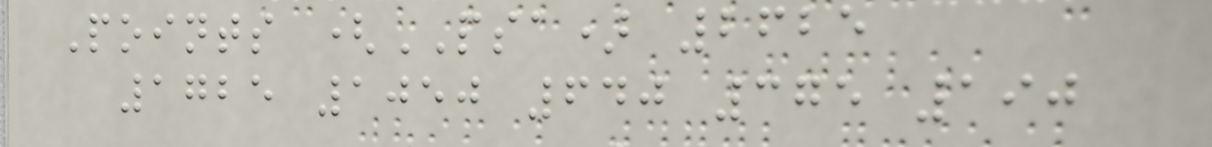Points (PSA) 2625
1725 1050 640 375 190
